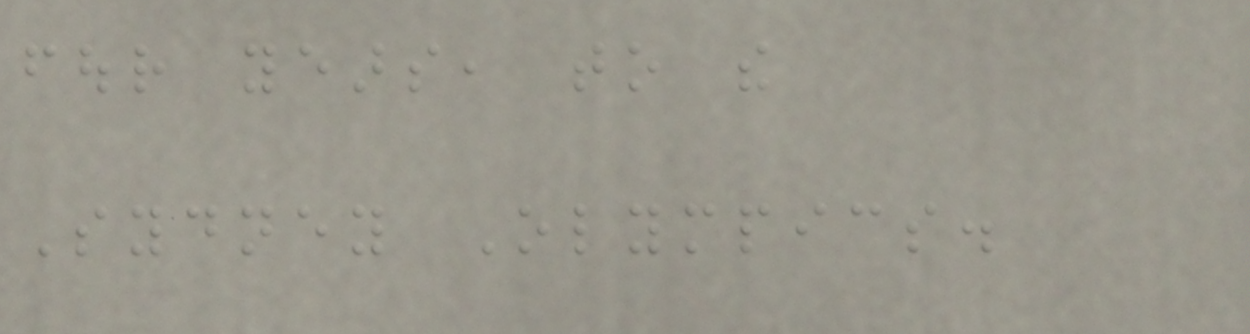four years, to the
Sydney Olympics.
